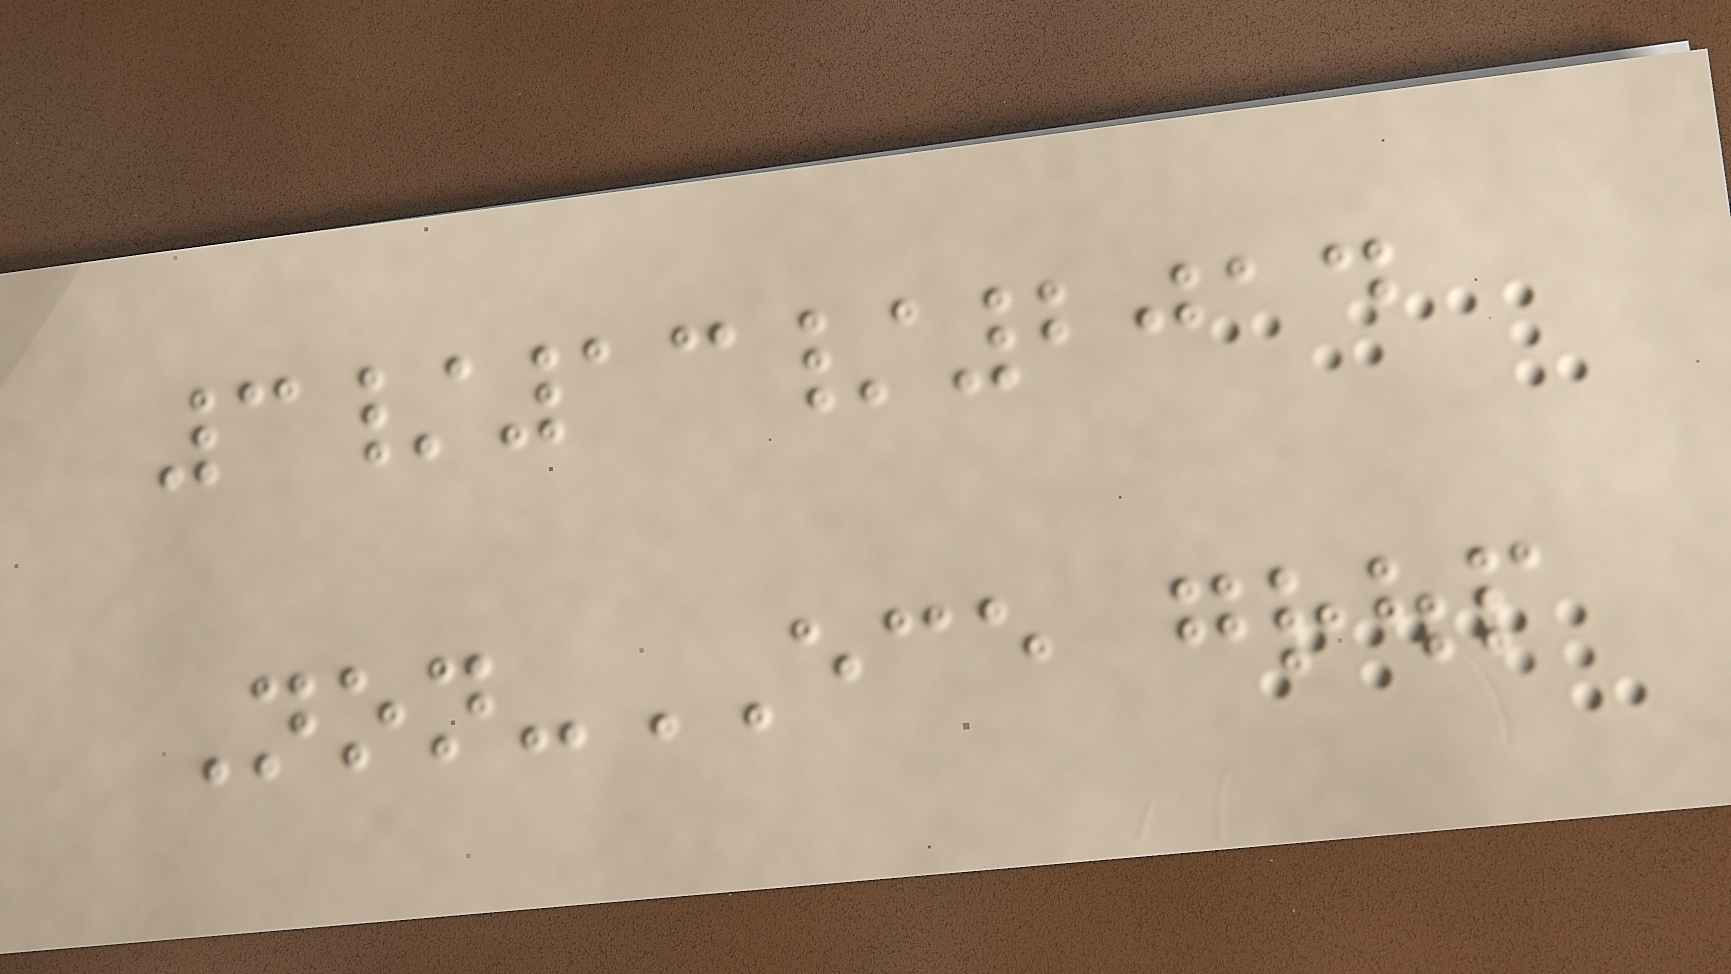3/13/2014
Non-ECE group
